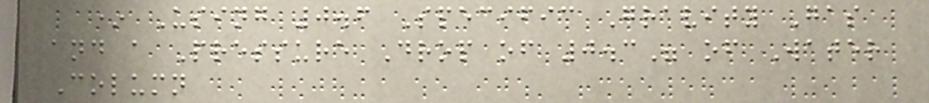* Using 0.6 Specific Gravity Gas
and a Pressure Drop of 0.3" of Water
Column
